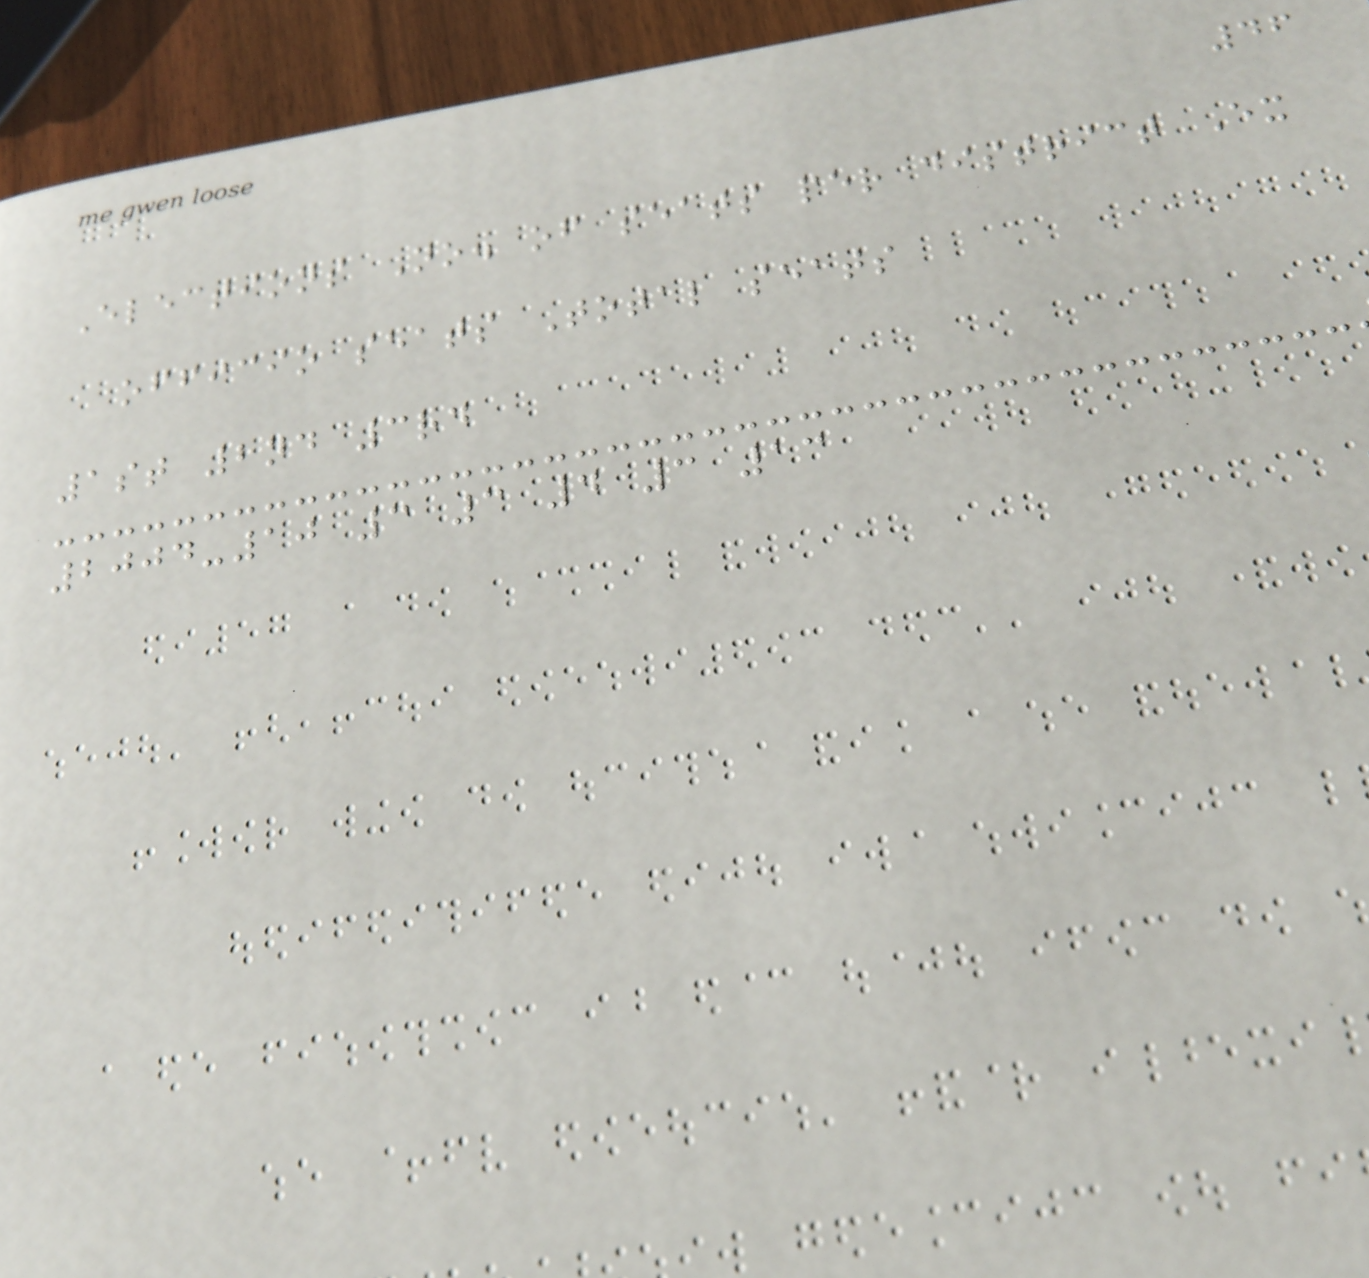46
Elections No. of seats per district Ex
officio seats Total seats
1st 2nd 3rd
2004-10 3 3 4 3 13
